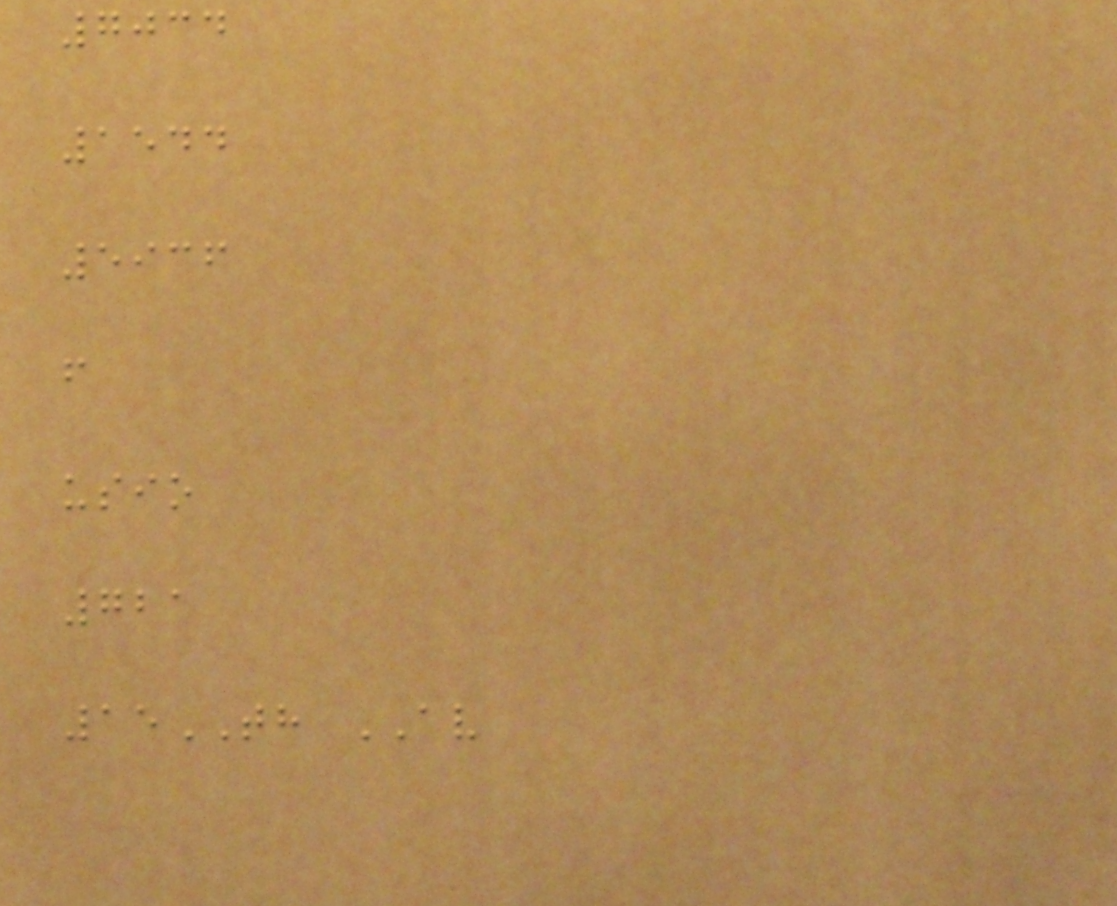7034
1544
5936
f
usio
721
15TH AV
